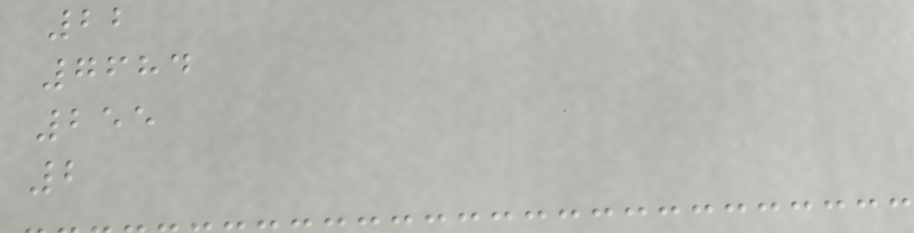22
7684
255
2
